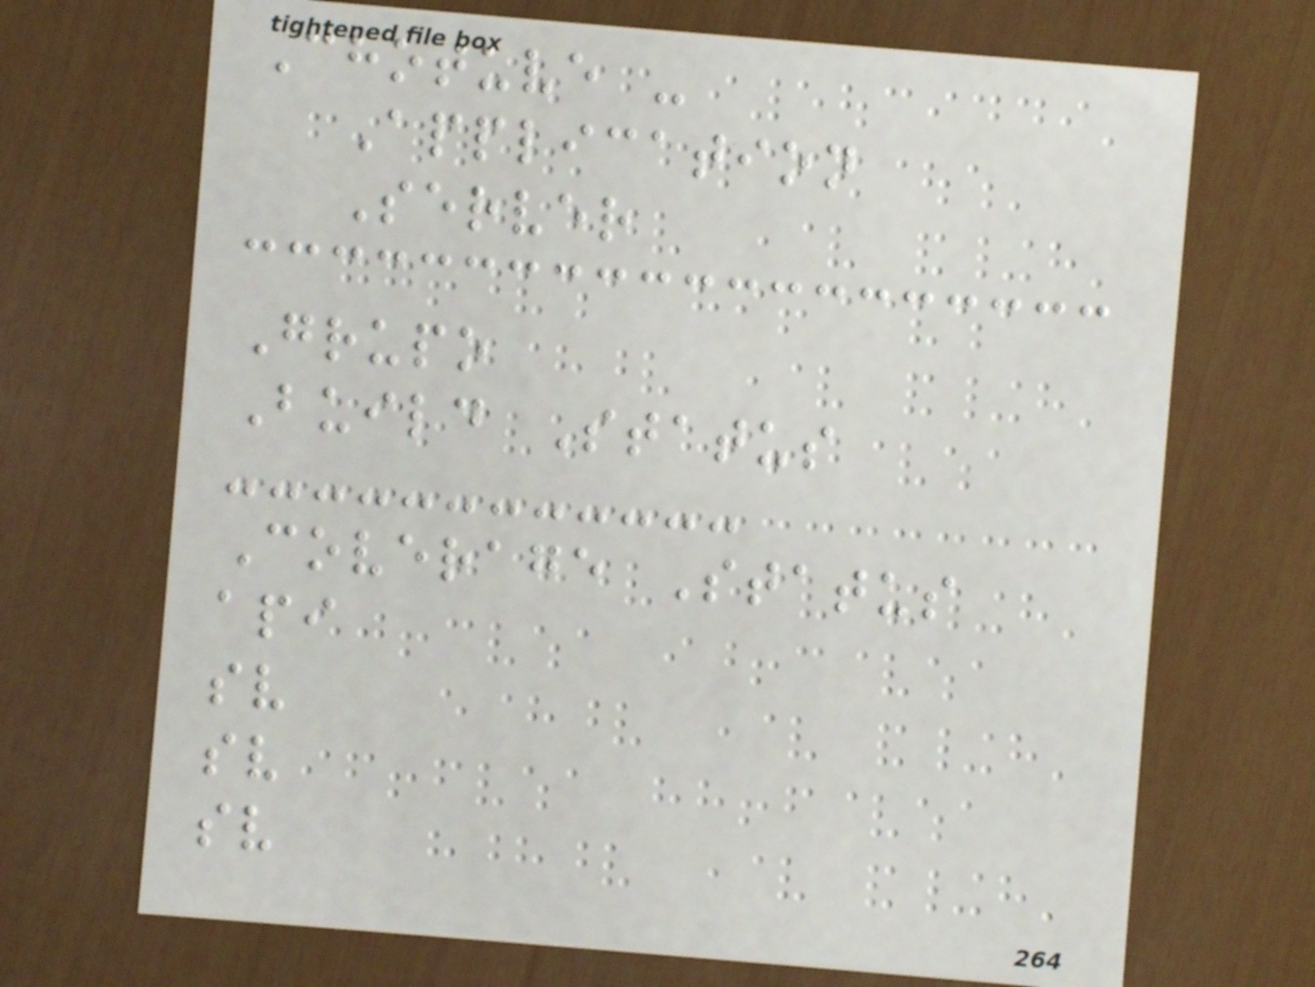Chotuve -
Application
Server
Grupo
Build Status
Coverage Status
api
sv
sv
sv
